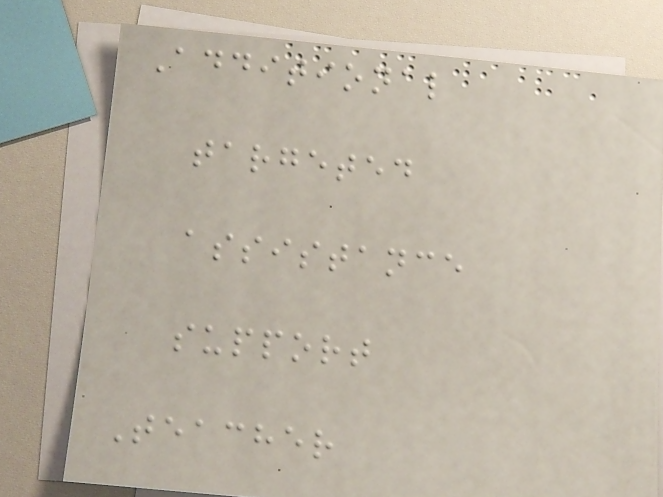Additional
targeted
assistance
support
Teacher
